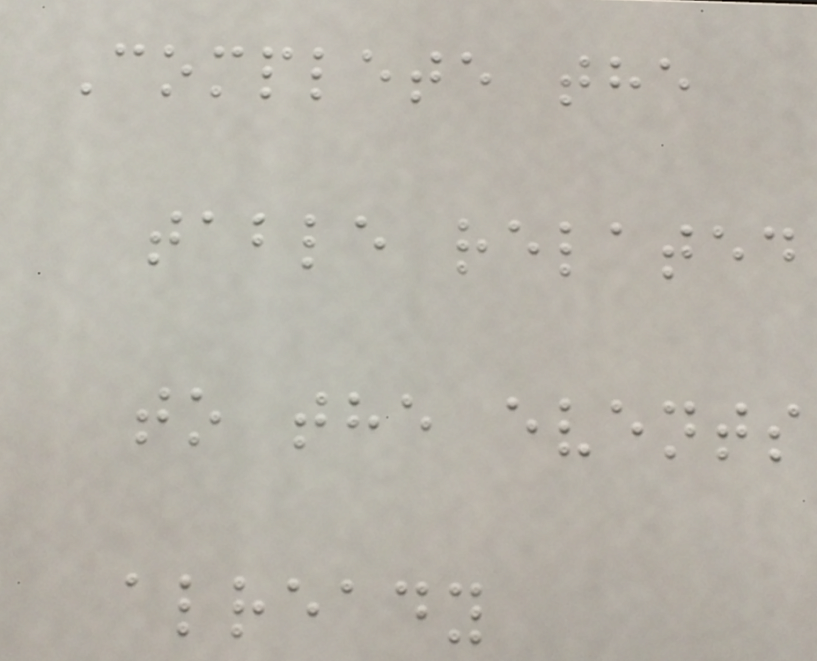Complete the
table related
to the events
already
